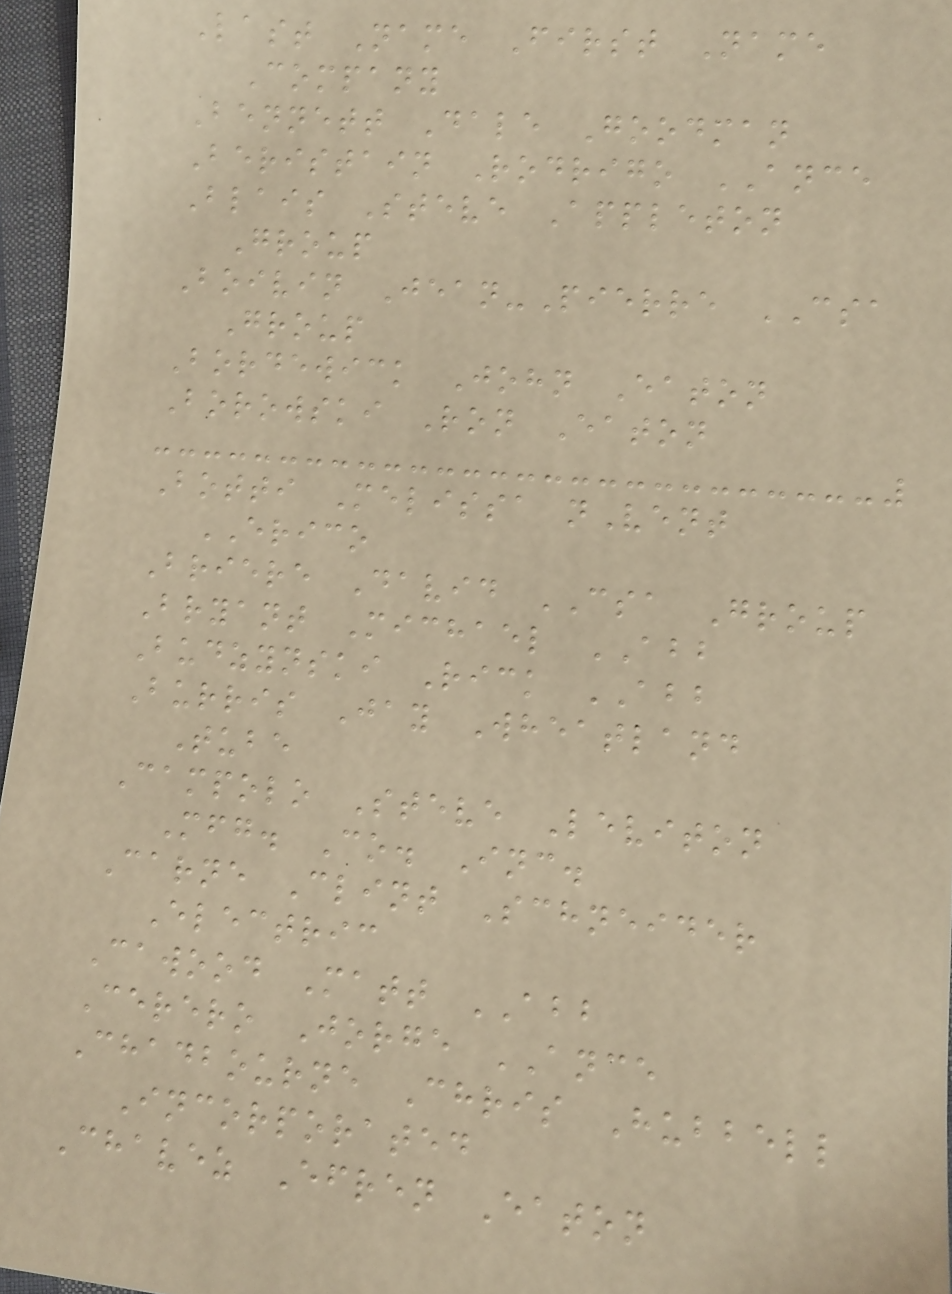Last Name First Name
Company
Bennett Dale Goodman
Beristain Rodrigo ANCE
Blais Steve Appleton
Group
Boivin Jean-Pierre CSA
Group
Bordewick John Eaton
Borowski Ron Eaton
Botti Melissa nVent
ERICO
Briere David CSA Group
Bryant Michael ABB
Budzynski Rick ABB
Burris Jay Wheatland
Tube
Campolo Steve Leviton
Mfg. Co. Inc.
Carne Clint Schneider
Electric
Cawood Matt ABB
Cerero Jorge ANCE
Chadbourne Chris Hubbell
Incorporated
Chavez Efren Eaton
